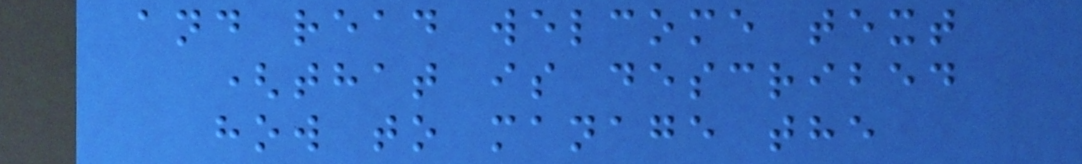and read welcome text
(that is described
how to manage the
